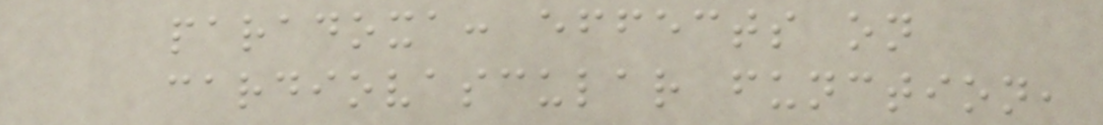paradoxa: effects on
cardiovascular function,
